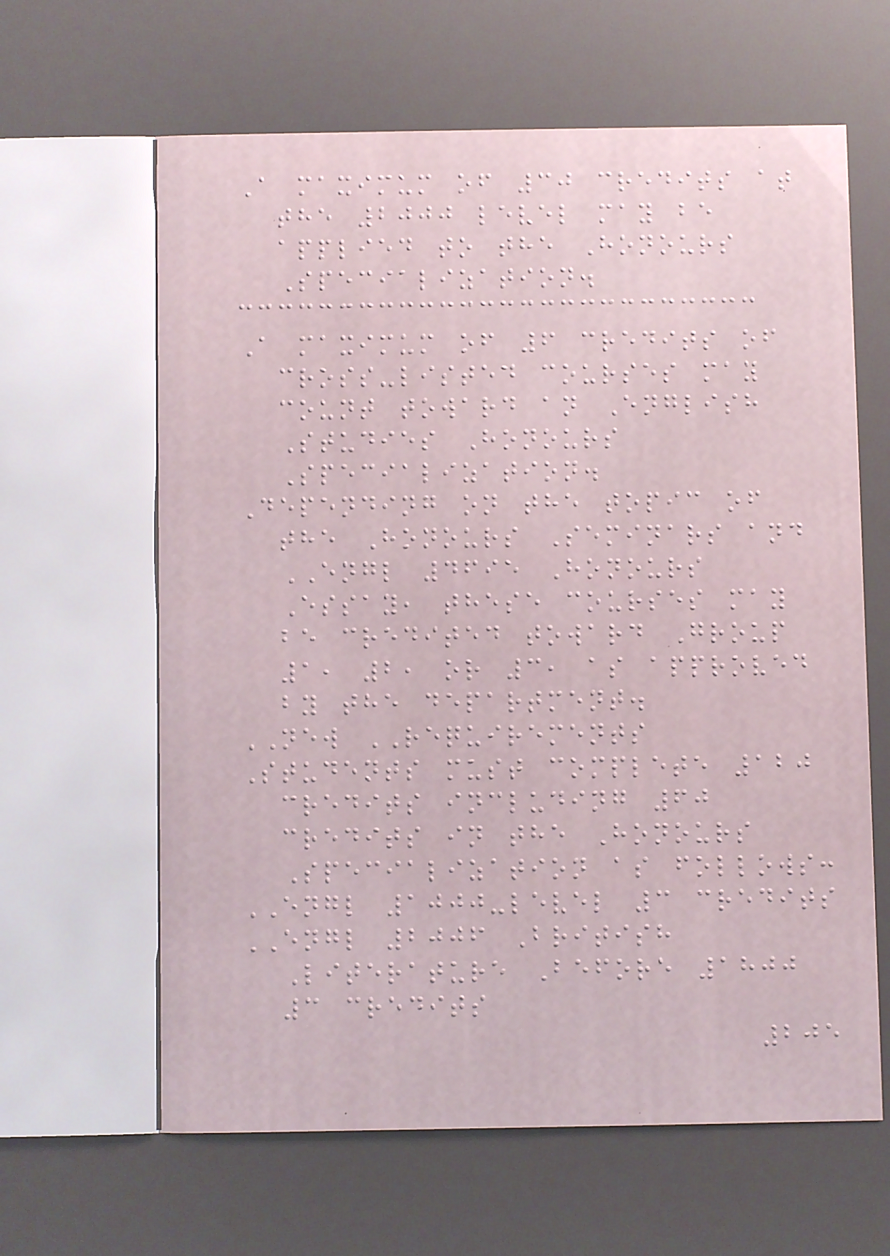A maximum of 30 credits at
the 2000 level may be
applied to the Honours
Specialization.
A maximum of 6 credits of
cross-listed courses may
count toward an English
Studies Honours
Specialization.
Depending on the topic of
the Honours Seminars and
ENGL 4695 Honours
Essay, these courses may
be credited toward Group
1, 2, or 3, as approved
by the department.
NEW REQUIREMENTS
Students must complete 120
credits including 60
credits in the Honours
Specialization as follows:
ENGL 1000-level 3 credits
ENGL 2006 British
Literature Before 1800
3 credits
205
